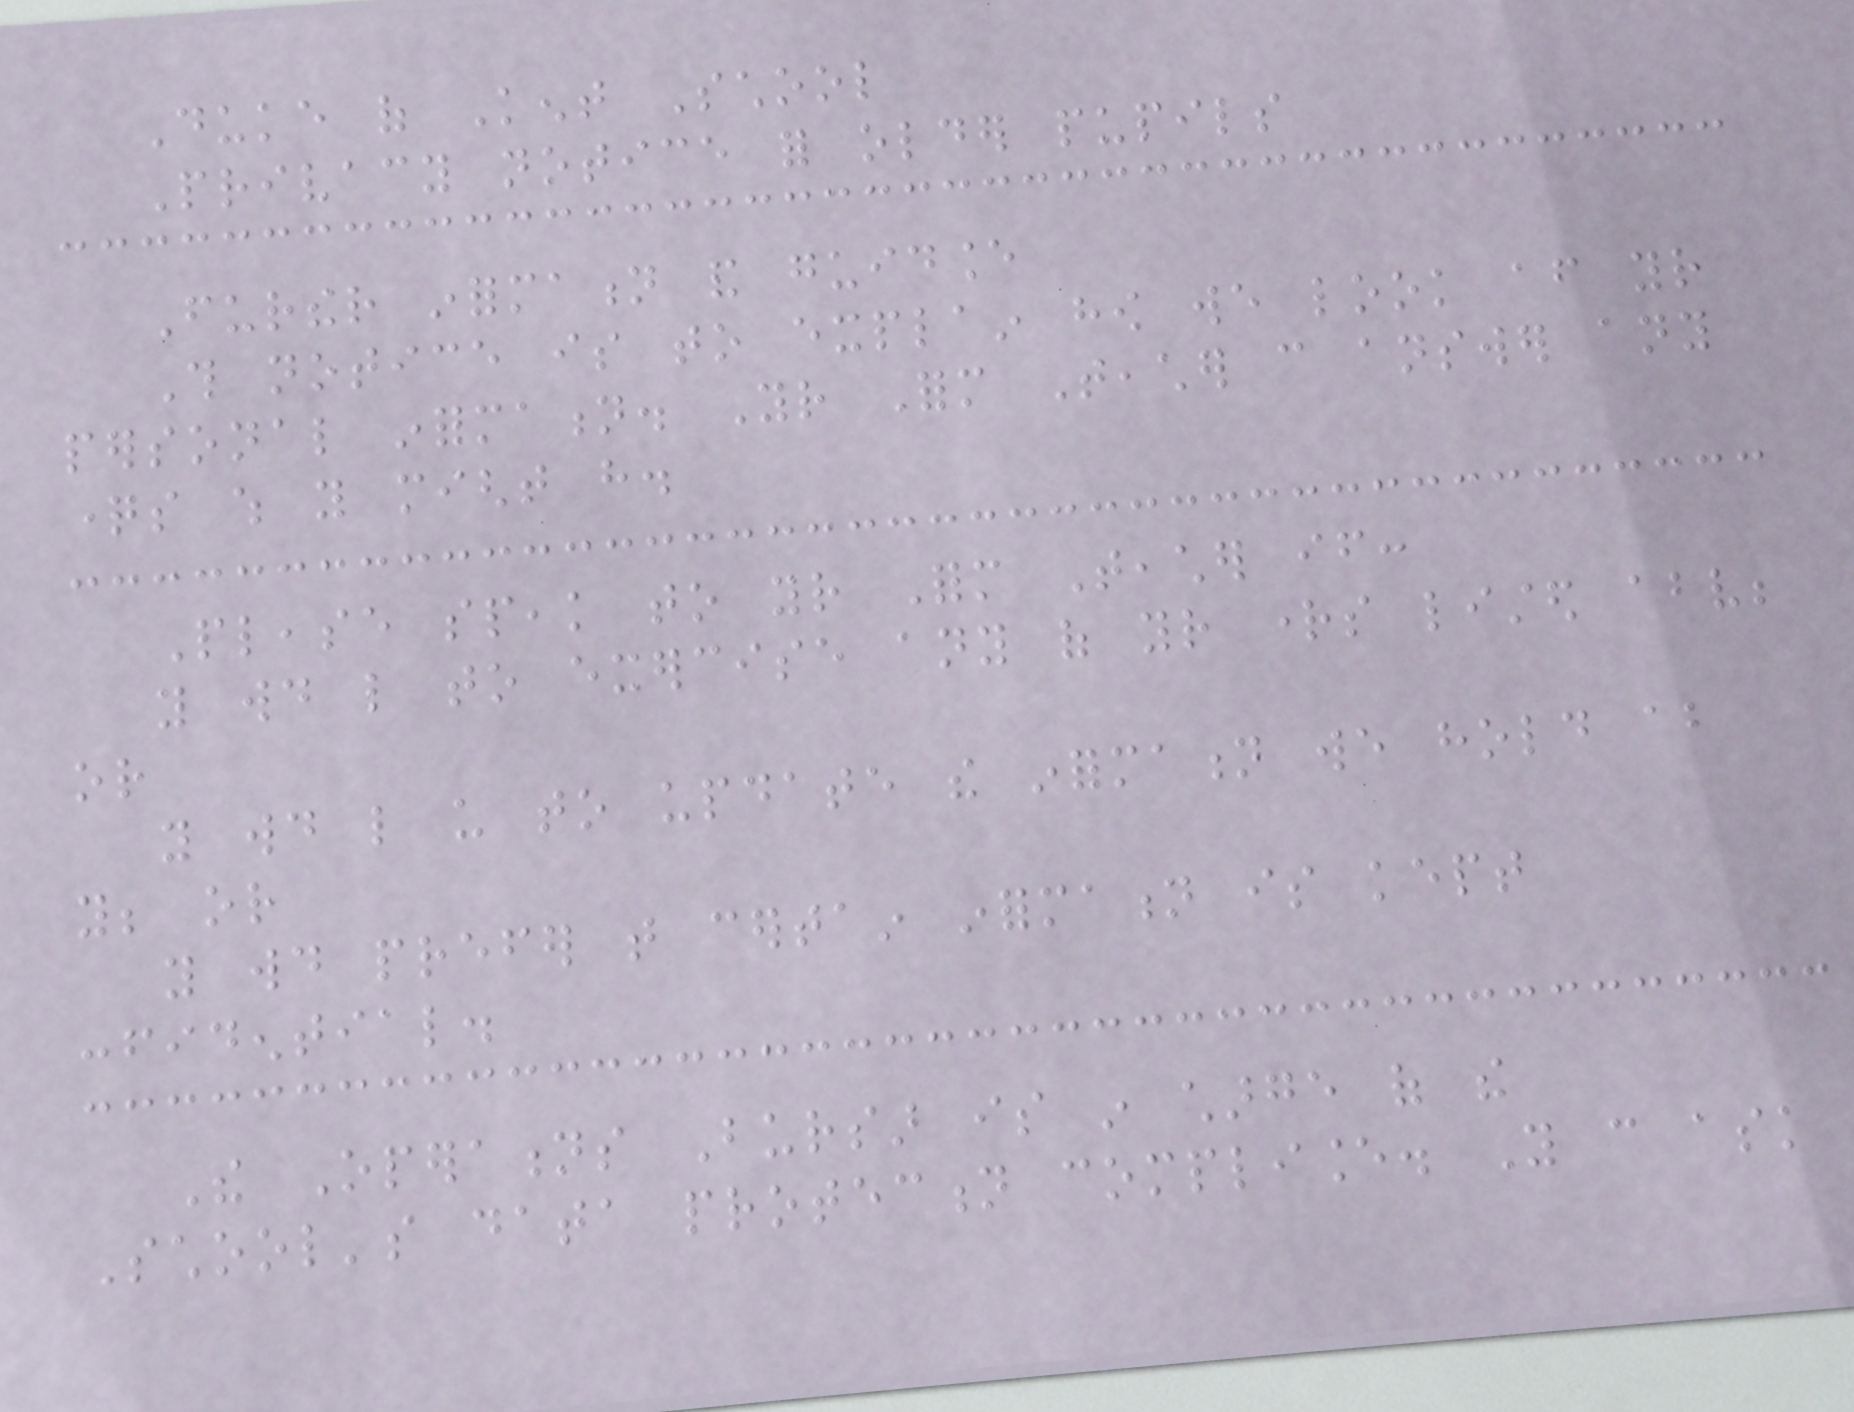Duke of Kent School
Privacy notice for older pupils
Further information and guidance
This notice is to explain how we look after your
personal information. Your Form Teacher can answer any
questions which you might have.
Please speak to your Form Teacher if:
you would like to exercise any of your rights listed above;
or
you would like us to update the information we hold about
you; or
you would prefer that certain information is kept
confidential.
The Operations Bursar is in charge of the
School's data protection compliance. You can ask
